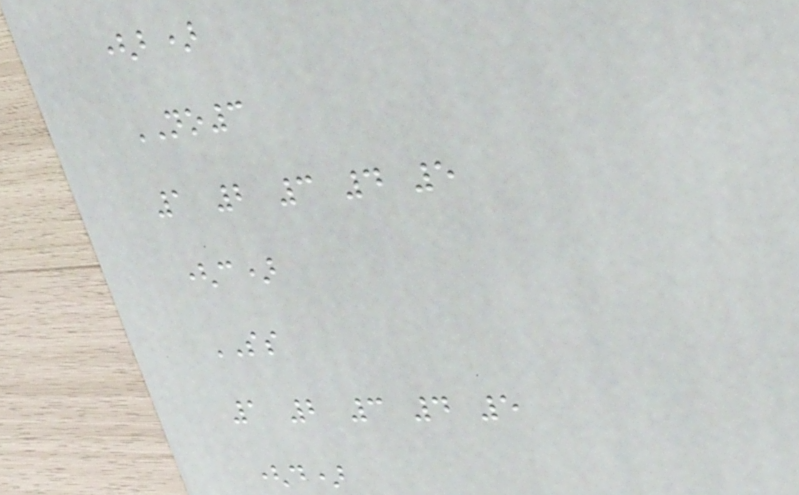(b)
NO3
1 2 3 4 5
(c)
SS
1 2 3 4 5
(d)
